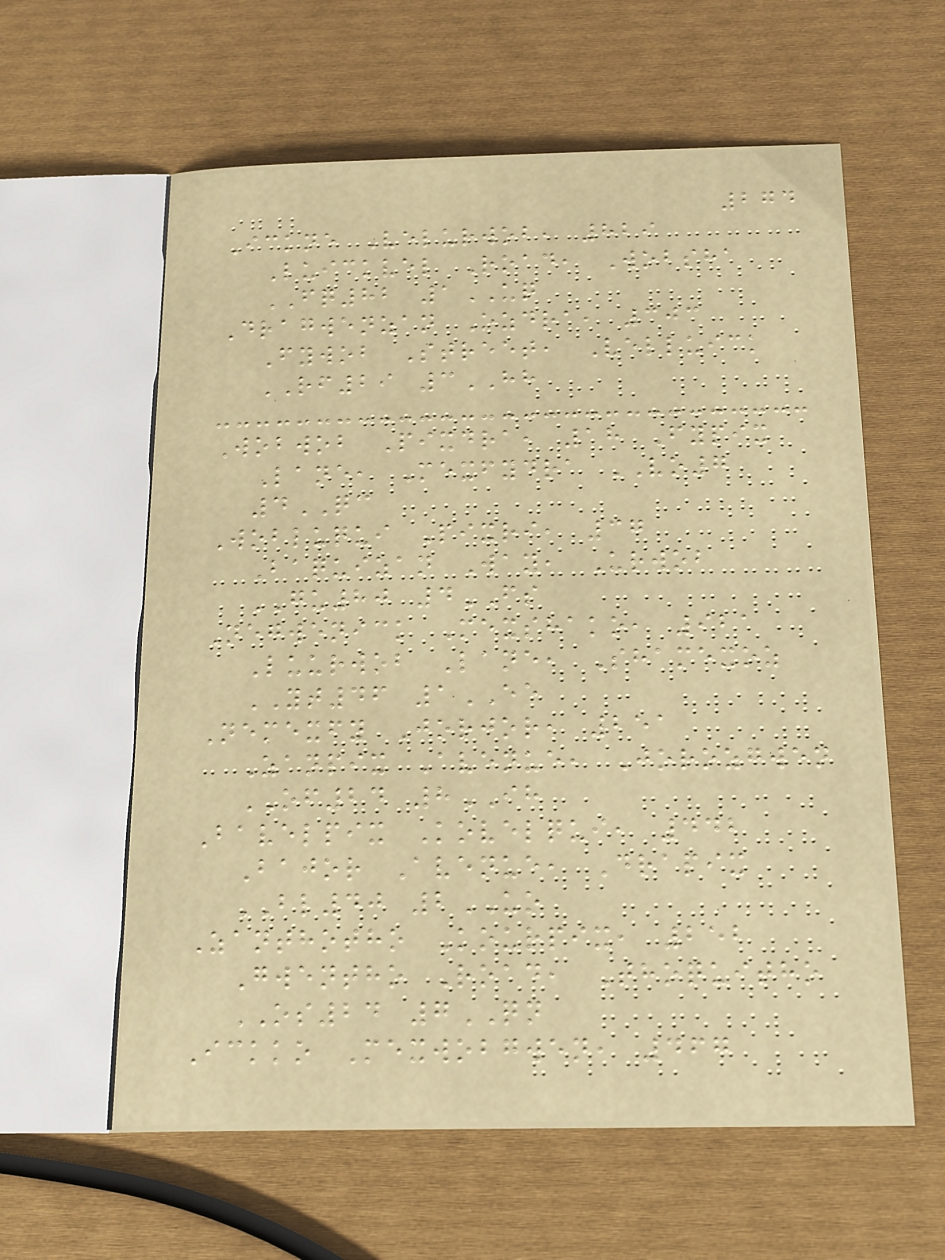274
Ickne Velurwob, 829
Luickvel Road, Wobsha
FQ82 1UQ
Dragwenzan Ozdra, 303
Fywob Street, Velluick
RF29 3HH
Wobwob Pixdra, 18 Fypix
Lane, Mexfydra VO7
4QC
Wobluqui Pixri, 37
Baquizan Way, Urwob
GU80 4FS
Negwenick Mexshako, 921
Luurwob Lane, Shamexoz
YT46 1EE
Nemexfy Jorjor, 251
Zanpix Avenue, Jorozgwen
OF24 8IH
Bavelpix Kovelqui, 442
Bajor Avenue, Drapix
BL40 2UO
Zanthotho Kourpix, 252
Gwentho Road, Thoquitho
OS24 7QN
Ickko Mexwobgwen, 467
